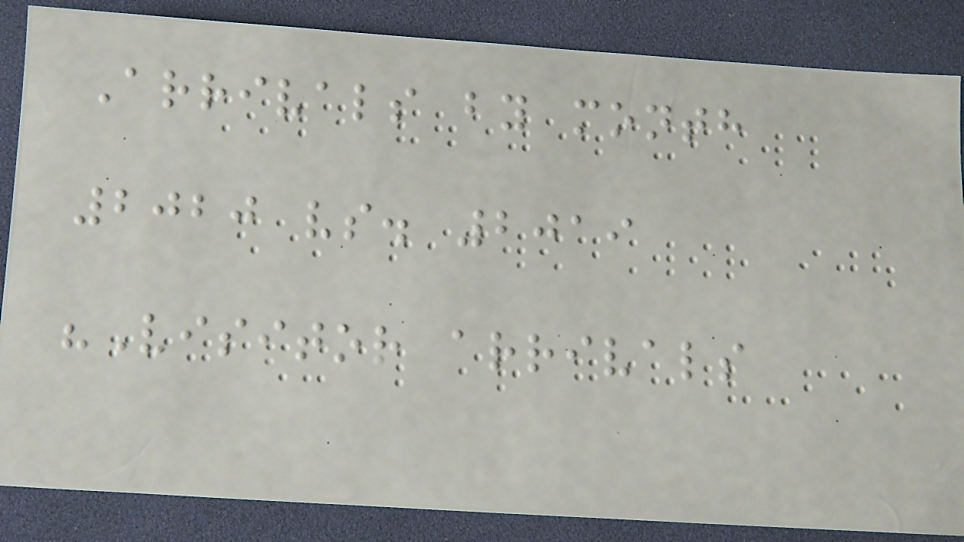Arrivals by month
2020 vs. 2019
"Visitor arrivals
